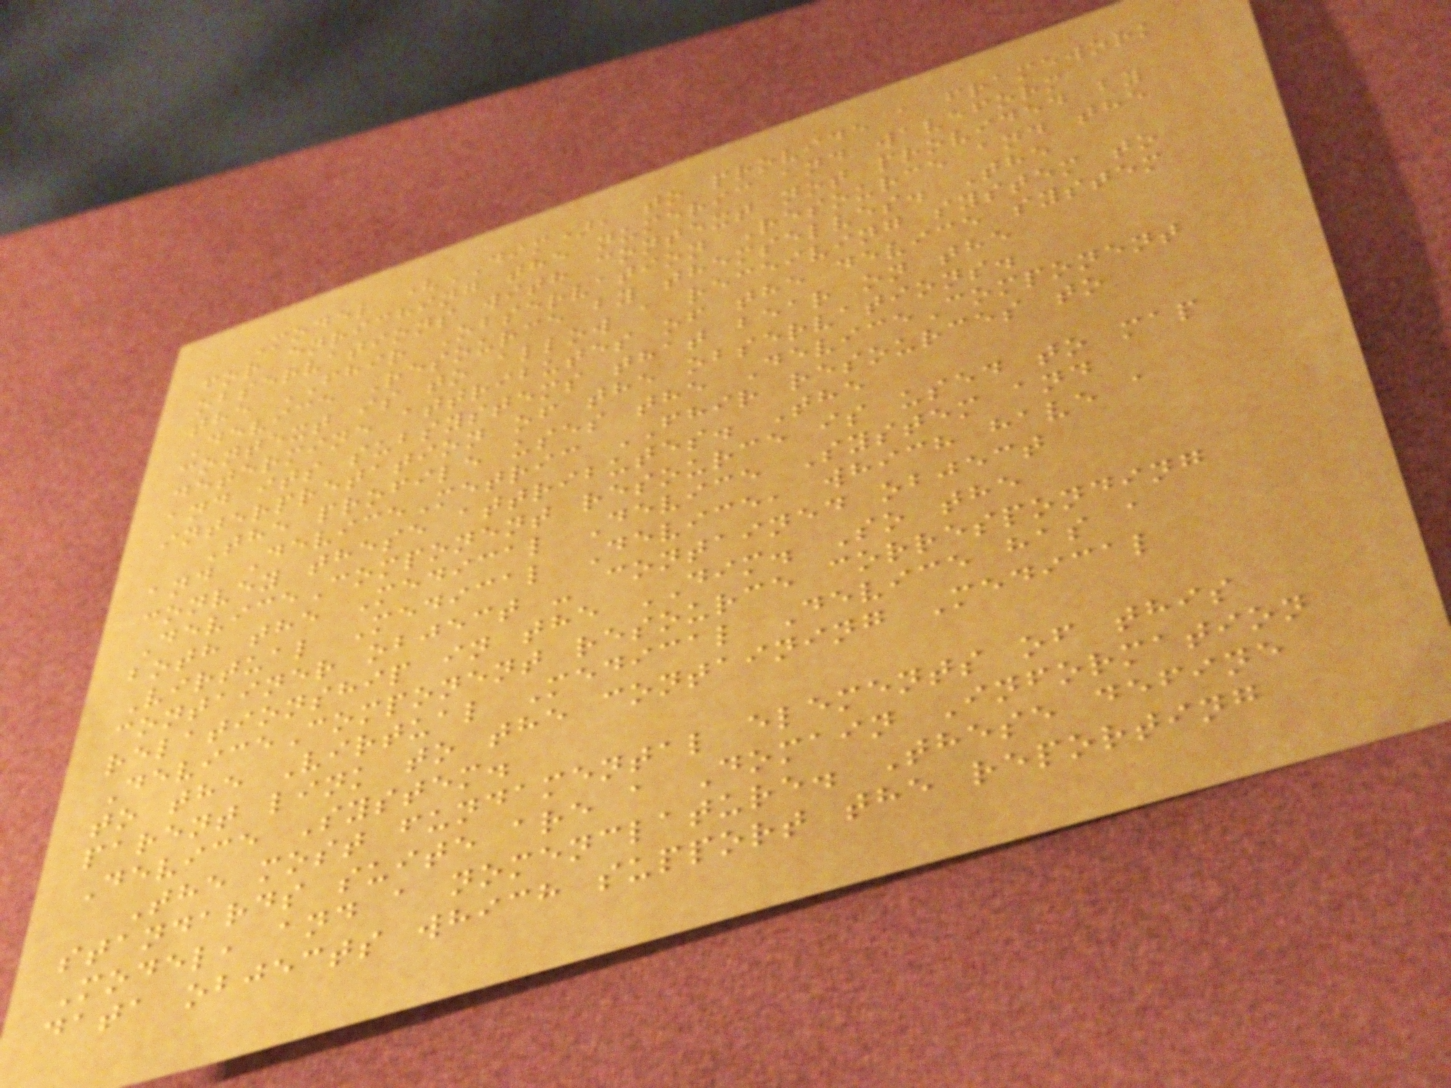Model (DIM), to provide a framework
for enriching the numeric and waveform
observations with context not provided by
the FHIR Observation Resource and the
Device Resource by themselves. The
context is to allow a receiving system to
determine attributes of the device system
and its subsystems that bear on the
interpretation of the observations.
The profile uses the DeviceComponent
and DeviceMetric FHIR resources to
convey these attributes. The
DeviceComponent resource is used to map
both the Medical Device System and
Virtual Medical Device, which have a
container object - contained object
relationship in the DIM. So the
DeviceComponent resource corresponding
to the Virtual Medical Device has a
parent link to the containing Medical
Device System.
The most fundamental elements of this
standards suite are a Domain Information
Model, and a nomenclature. These define
data objects which support the reporting
